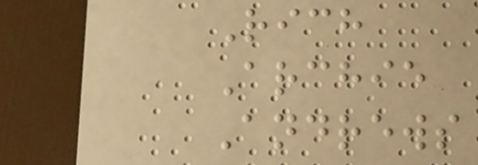Rich
Archie
Andrews
